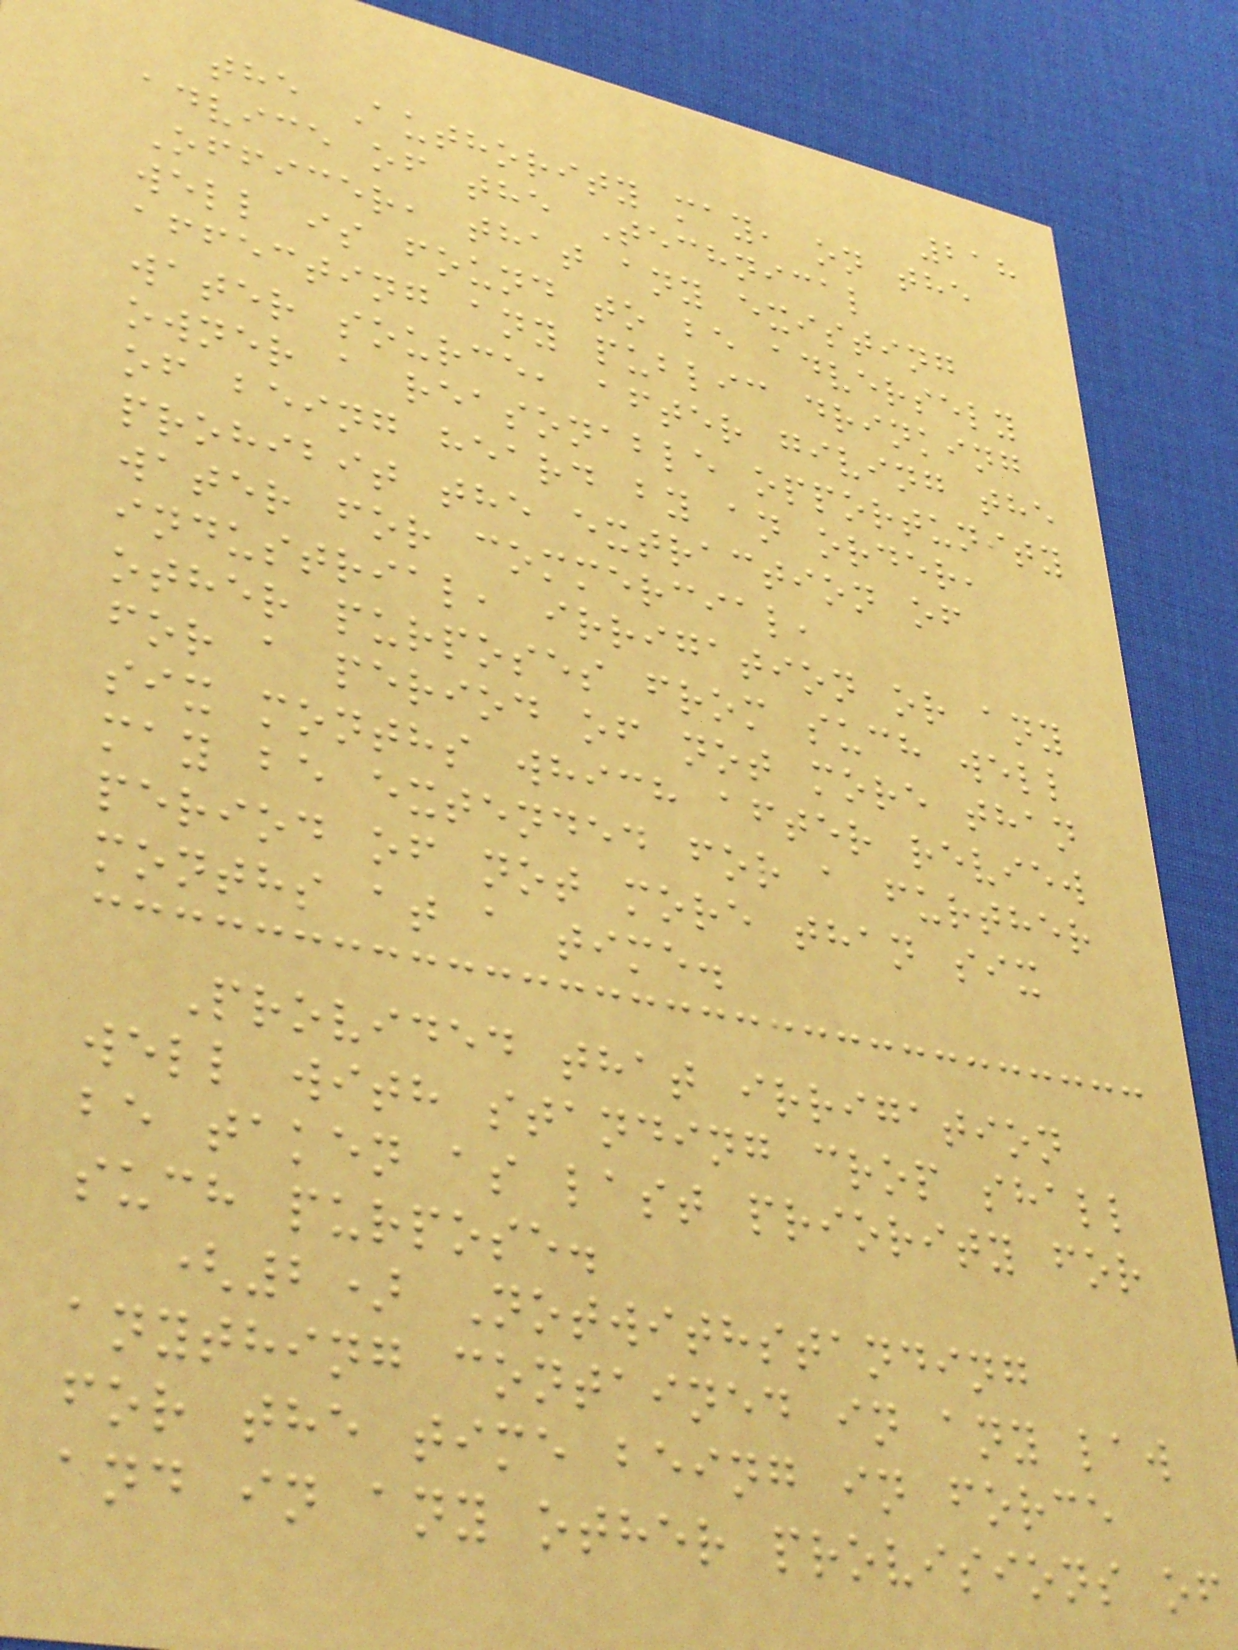218
the Authority may, on the
advice of the Technical
Officer, that any existing
well is found to be adversely
affecting any public drinking
water source, after giving the
owner a reasonable opportunity
of being heard by an order,
prohibit the extraction of
water for commercial,
industrial, irrigation or any
other purposes from such well
for a period of not more than
six months which after review
may be extended for a further
period of not more than six
months at a time.
Provided that irrigation
well with standing crop shall
be taken as last priority for
such purpose.
(2) Notwithstanding
anything contained in any law
for the time being in force
and in any other provisions of
